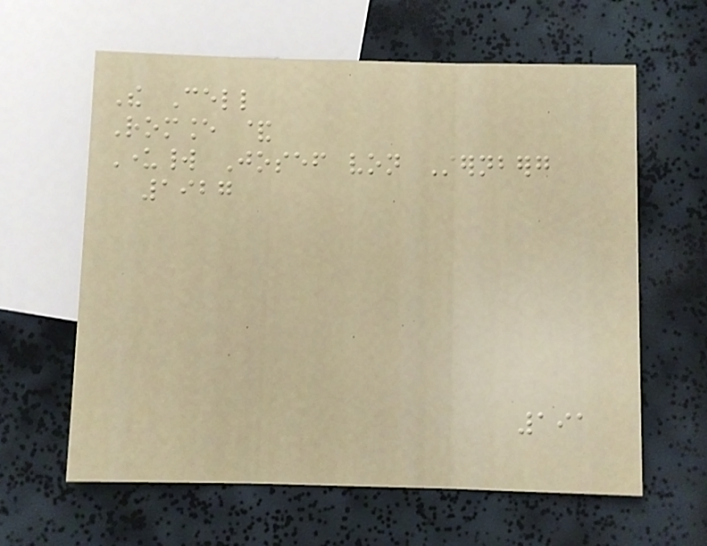The Cell
Romance &
Underworld Josef von Sternberg
1927
191
